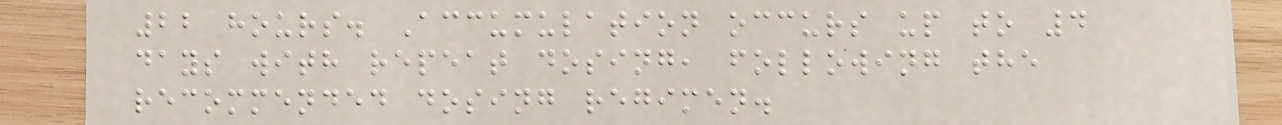22 hours. Accumulation occurs up to 4
days with repeat dosing, following the
recommended dosing regimen.
